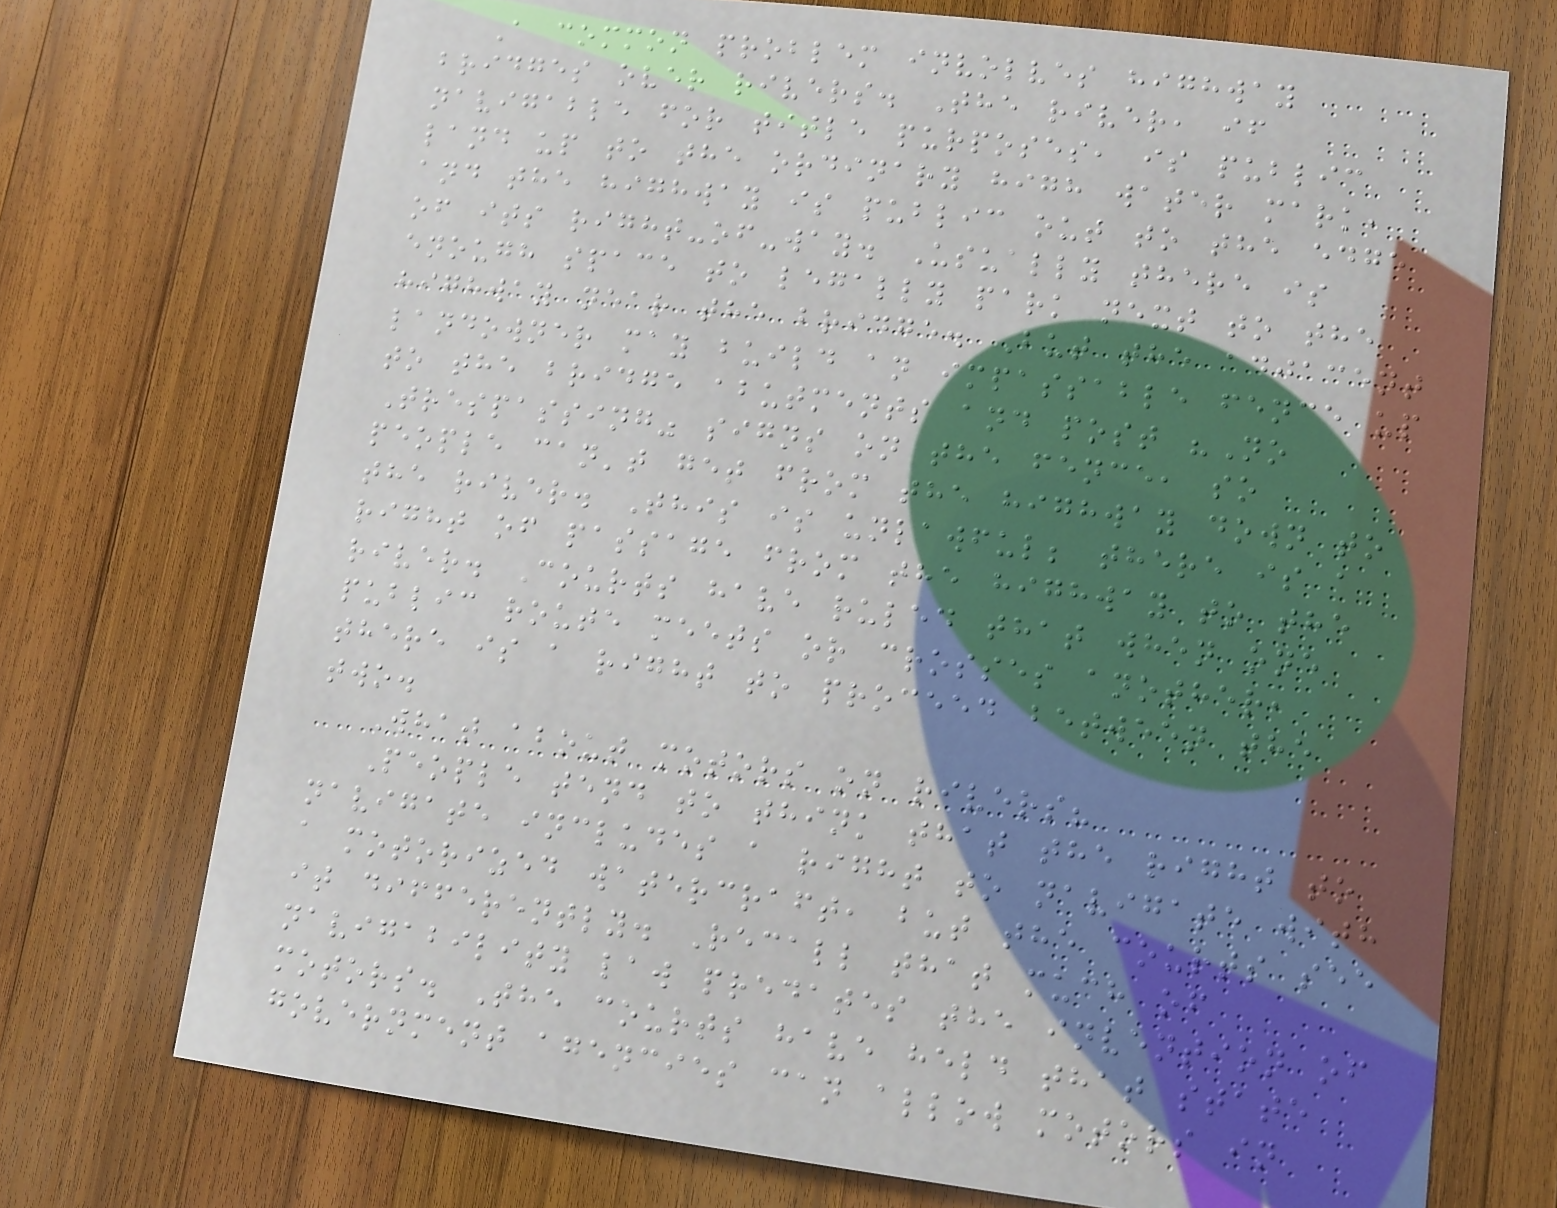A common problem involves highway
bridges over rivers. The river, if
navigable for title purposes, is public
land up to the ordinary high water mark,
and the highway is public out to the edge
of its right-of-way. Usually there is
enough space to legally park next to the
highway near the bridge. But the adjacent
landowner may build an impassable fence up
to the bridge abutments and post "No
Trespassing" signs on the fence, so
people can't get from the highway down to
the river. This is unlawful; there is a
right of passage from the highway to the
river. Courts have ruled that when one
public route meets or crosses another,
there is a right to proceed between the
two.
What about motors on rivers?
People tend to think that the right to
navigate includes a right to navigate with
a motorized watercraft, but the courts see
it differently. Recall that much of
navigability law predates the invention of
motors. The courts have held that state
government agencies can allow motors in
